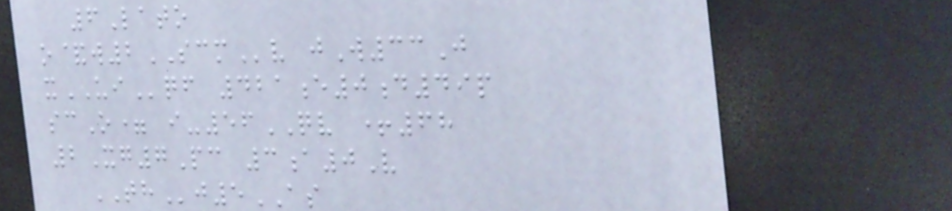6Lato
o&w2SCMv jW33J
xUIqf 421e0d49p
scO= i-56QV +68
2Xg7Pc 3a0V
THj5AS
